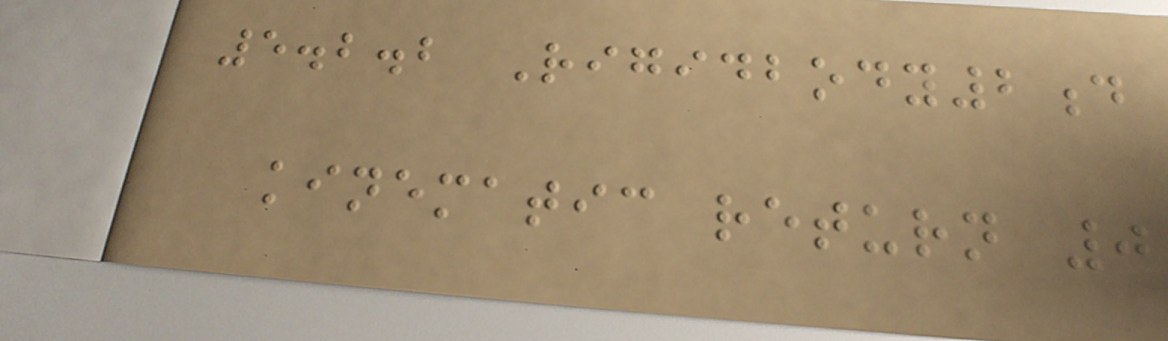5.2.2 Rigidbody2d
kinematic return 0
